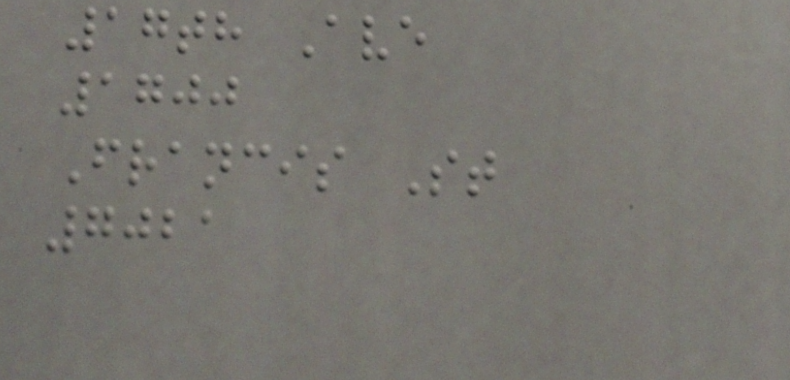17th Ave
1700
Francis St
7021
